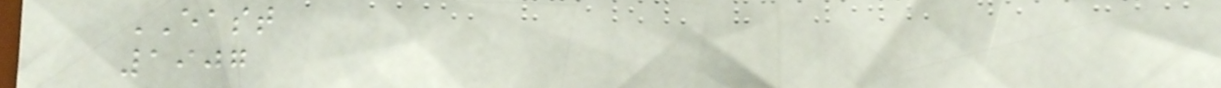EAST
1907
